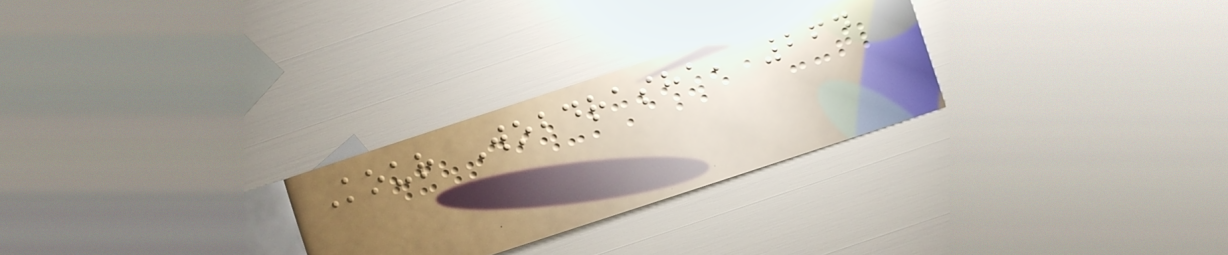Kour Wobdrasha, 264
